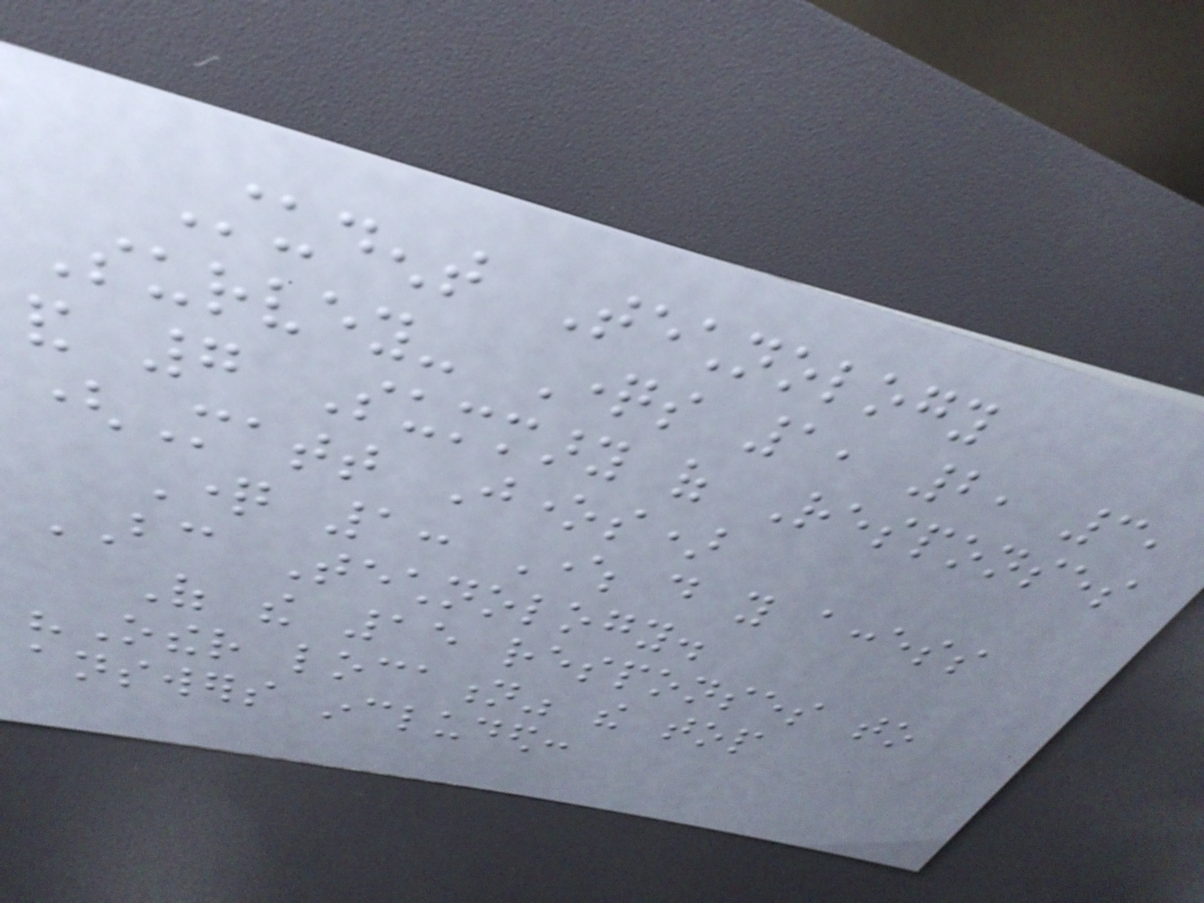Student Technology
Survey- Questions 1, 2, 3,
and 7 Summary of Responses
(Matt Jones)
Question 1: Where do you access
BC Technology.
Of the 15 responses to
"Other location" the top
answers included:
